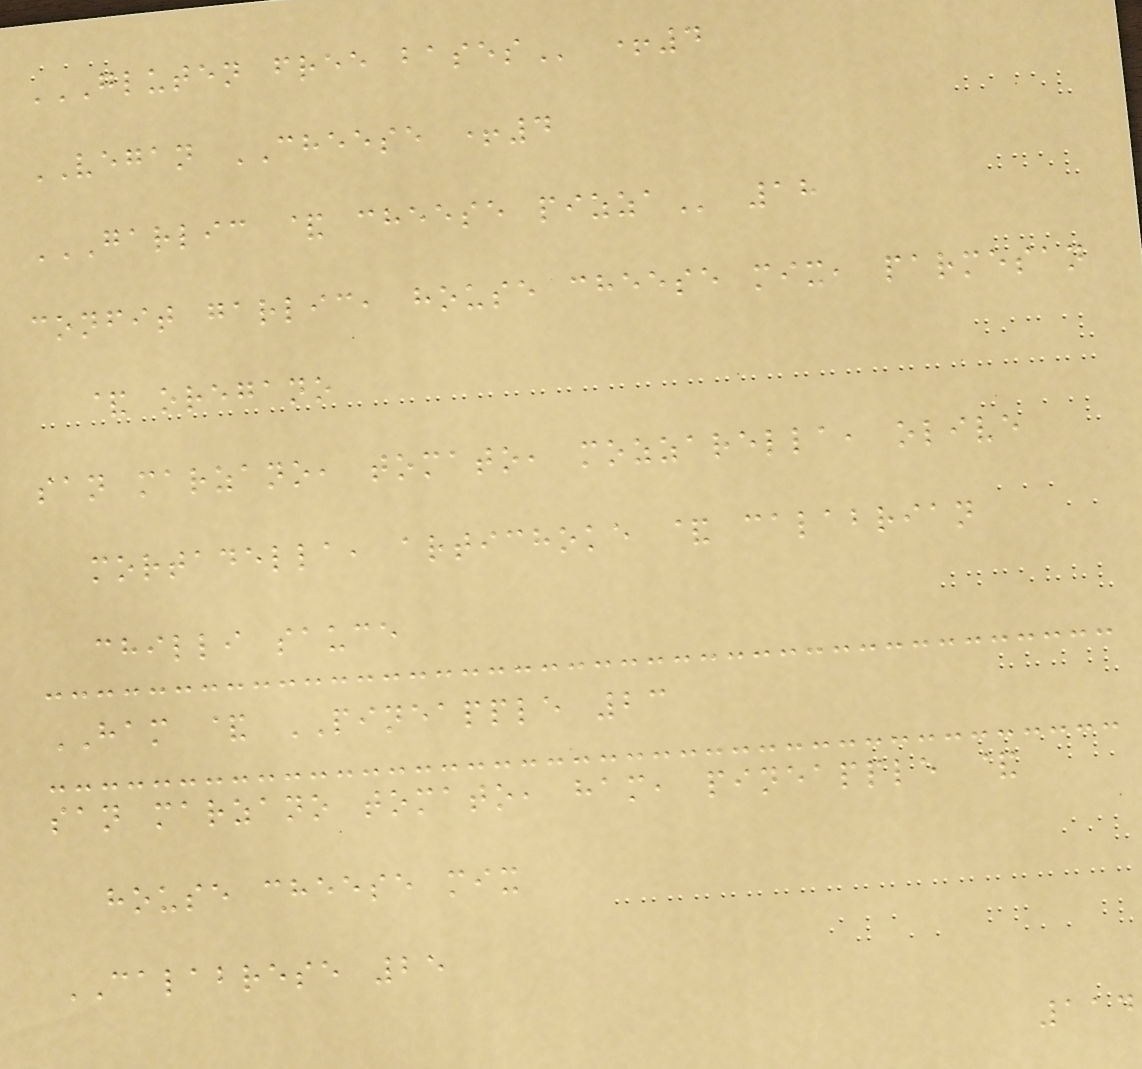GLUTEN FREE BASES +4
VEGAN CHEESE +4
GARLIC & CHEESE PIZZA 18
confit garlic, house cheese mix, parmesan
& oregano
san marzano, tomato, mozzarella, olive
mortadella, artichoke & calabrian
chilli sauce
HAM & PINEAPPLE 23
san marzano tomato, ham, pineapple &
house cheese mix
CALABRESE 25
114
